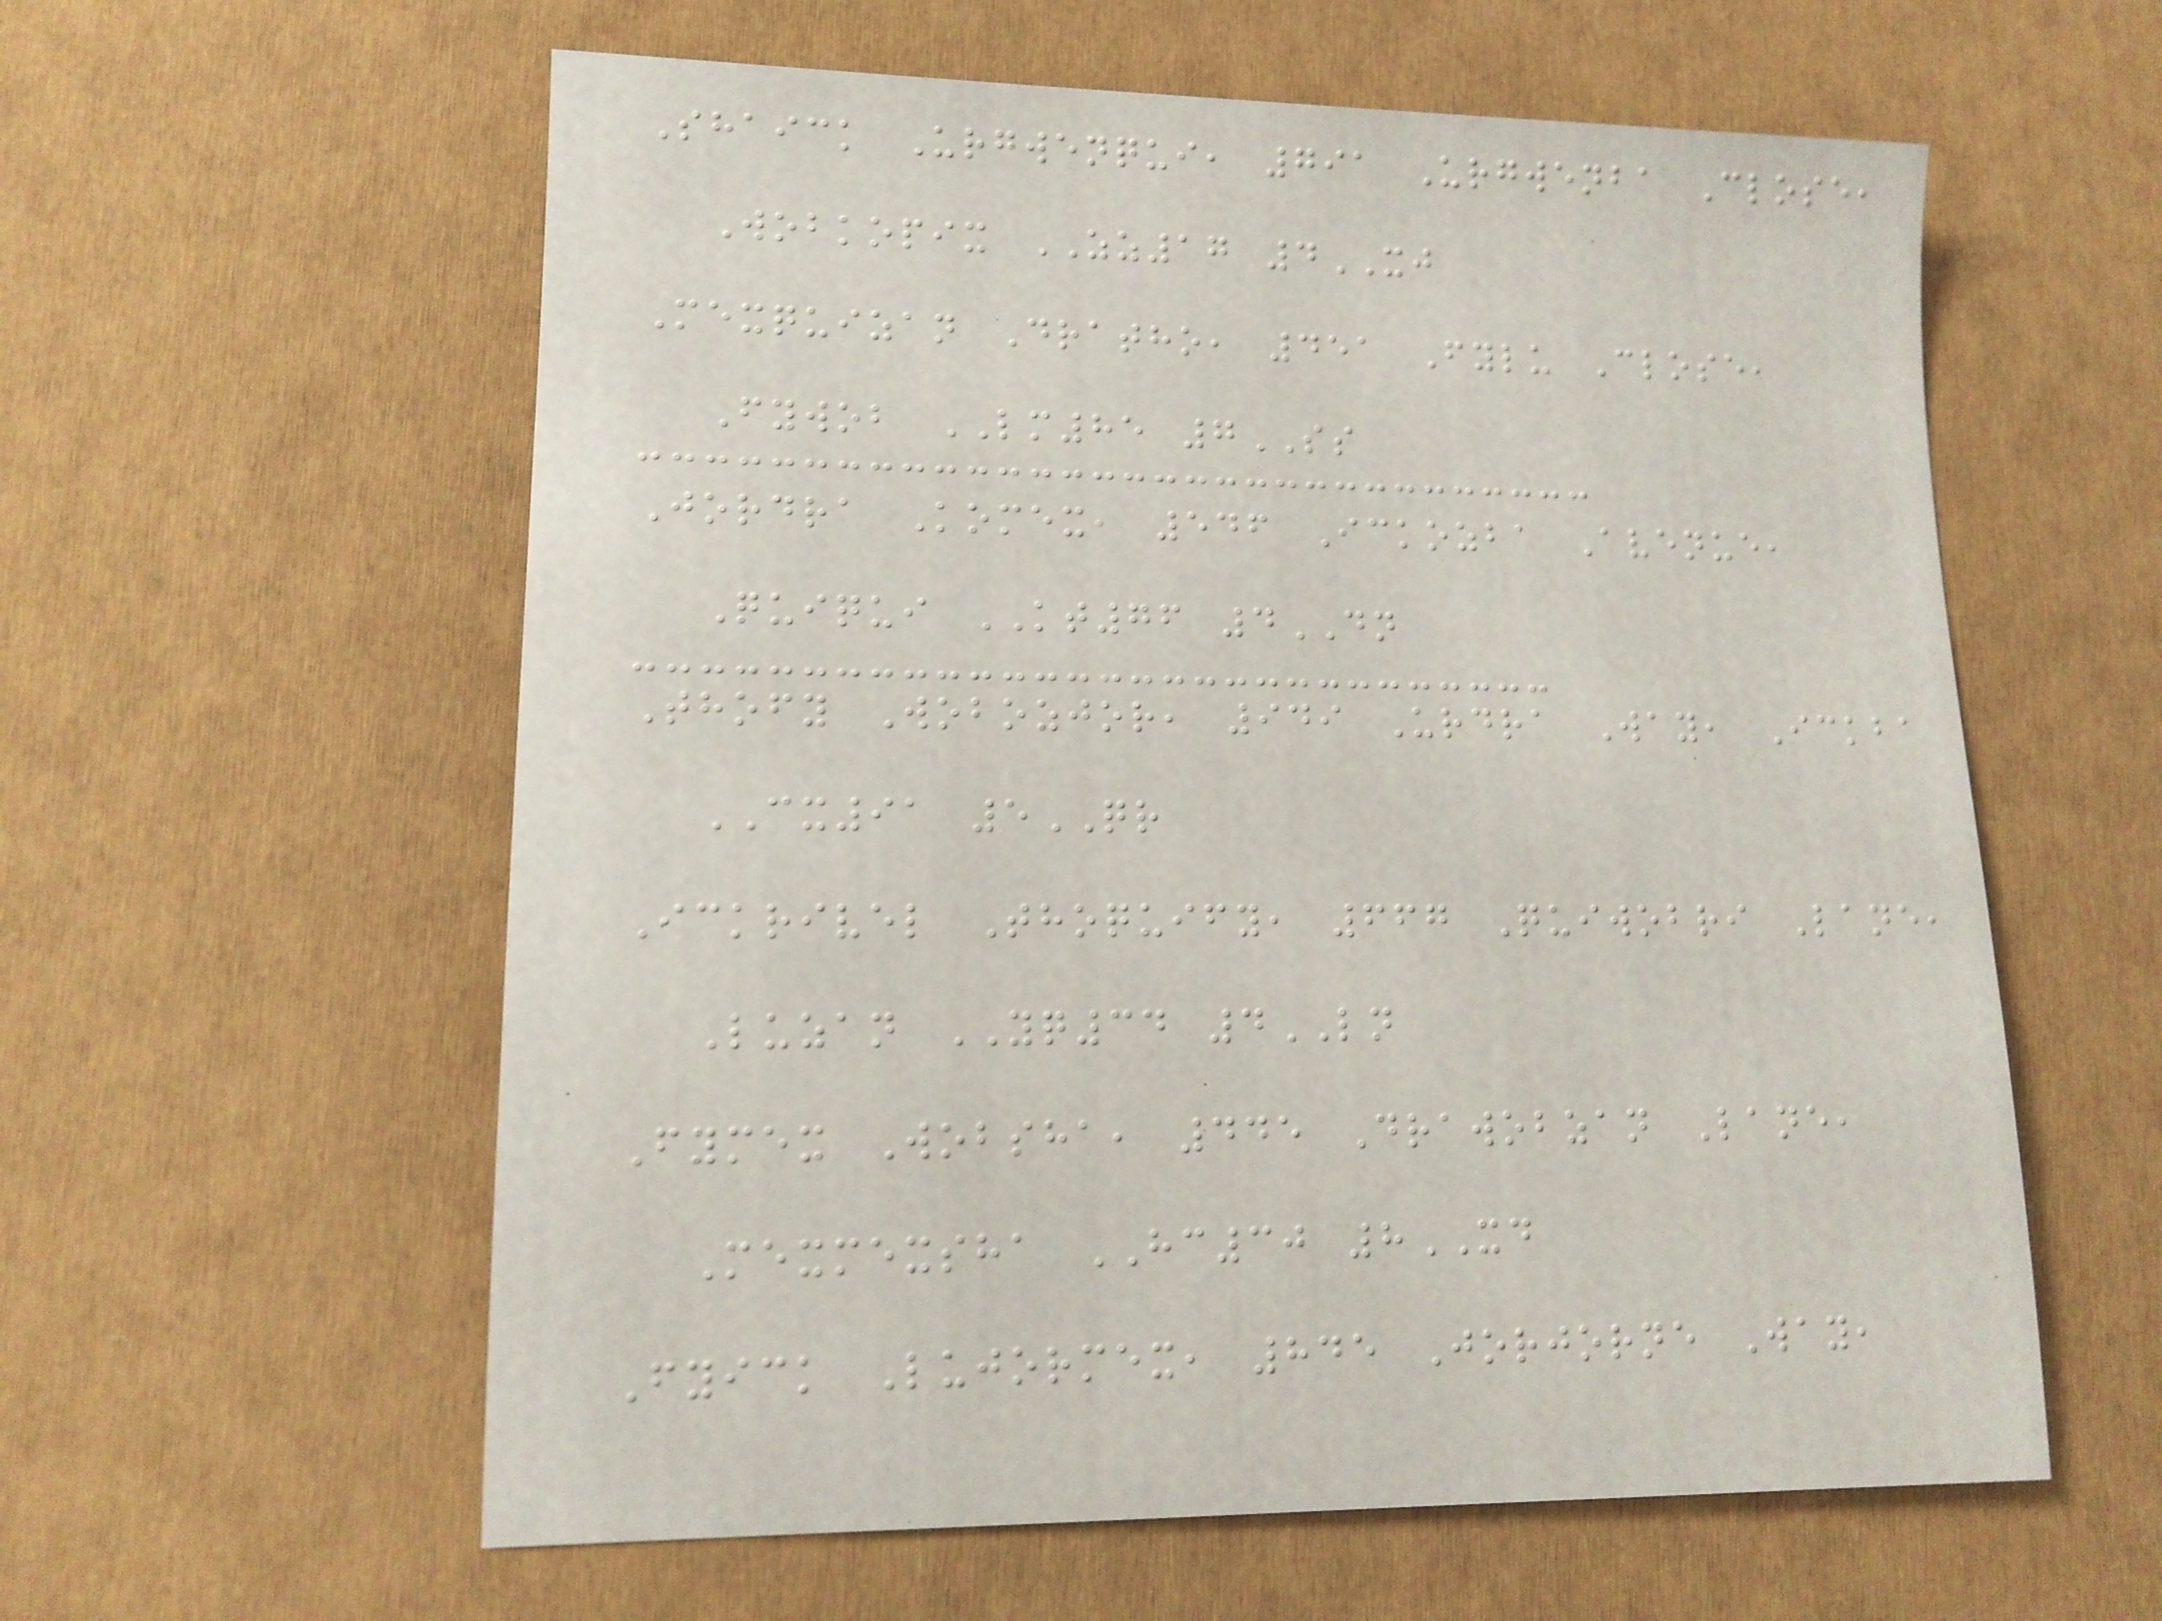Shaick Urgwenqui, 791 Urgwenba Close,
Wobkopix ZZ17 4XJ
Mexquizan Dratho, 451 Fylu Close,
Fywob LM85 7SS
Jordra Komex, 546 Ickozba Avenue,
Quiqui KT76 4DN
Thofy Wobozjor, 949 Urdra Way, Ickba
CX91 5QR
Ickrivel Thoquify, 667 Quiwobri Lane,
Luzan YQ34 4LN
Fymex Wobsha, 445 Drawobzan Lane,
Mexmexsha HC30 8XD
Fyick Lujormex, 845 Jorjorne Way,
